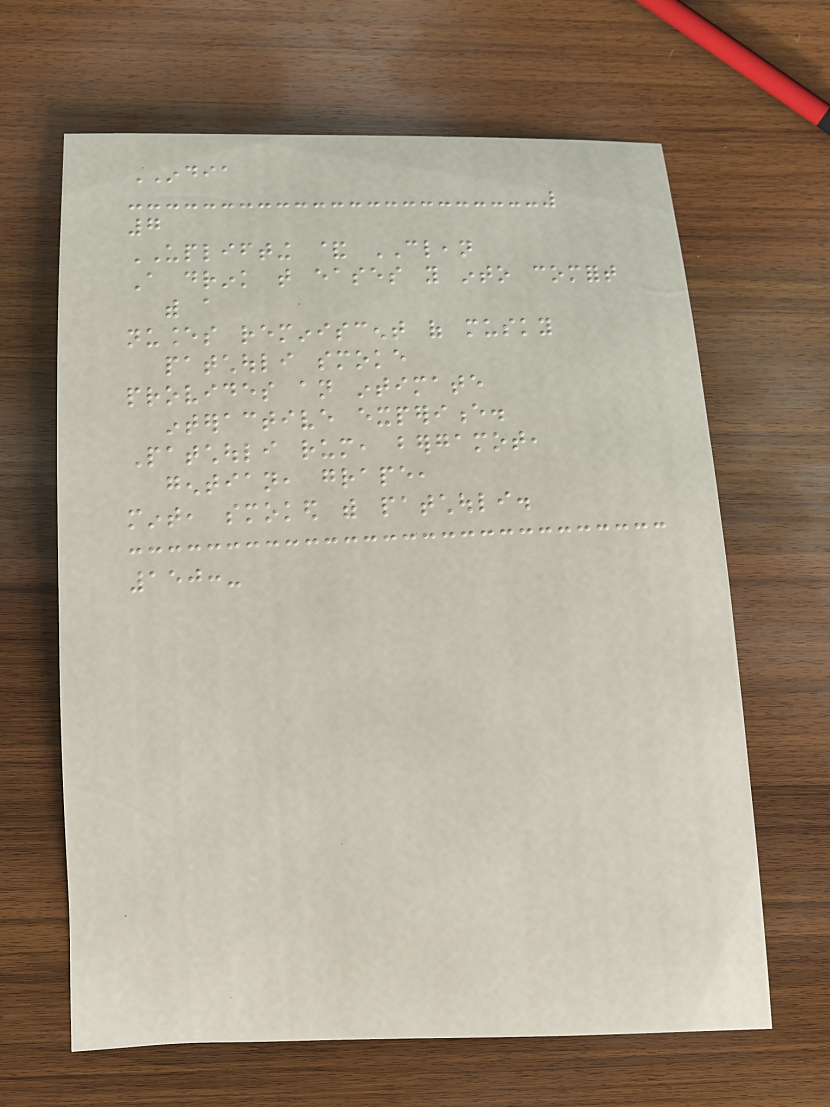INDIA
7
UPLIFTING & CLEAN
A drink that eases you into comfort
with a
nuances reminiscent of musky
patchouli smoke
provides an intimate
interactive experience.
Patchouli rum, bergamot,
gentian, grape,
mint, smoked with patchouli.
150:-
